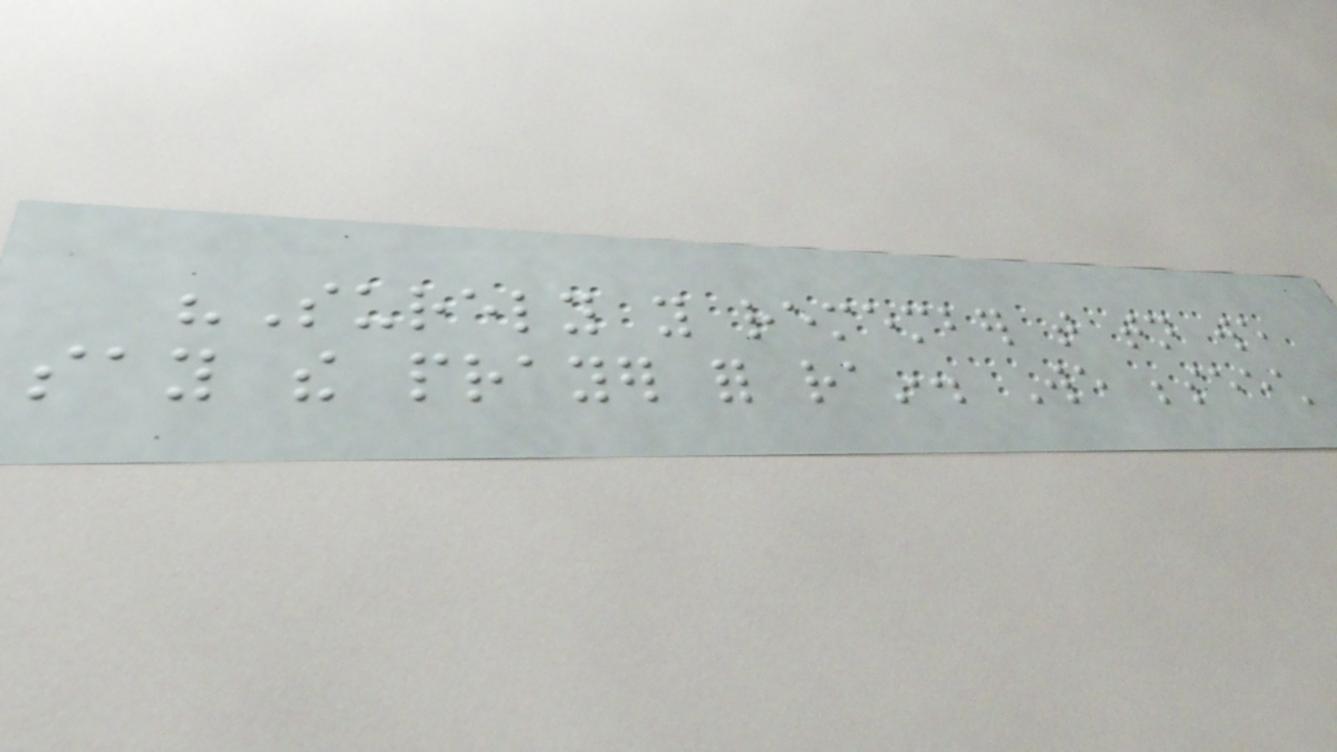"Surely you remember that tonight we
say the prayer for rain. We beseech
